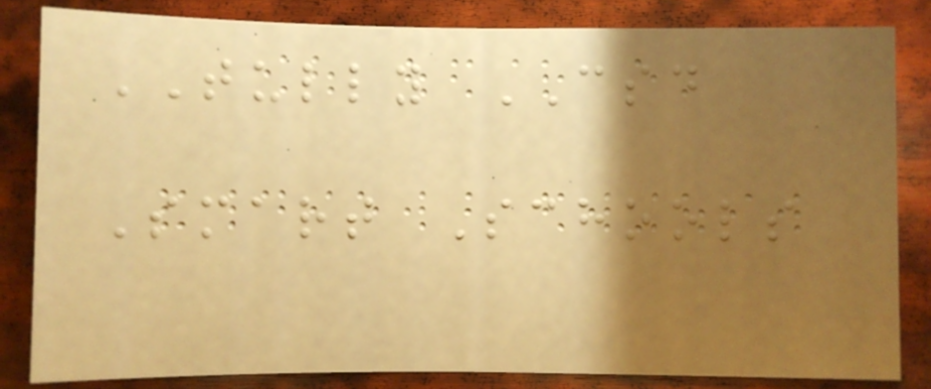TULLY CSD
Smart Schools
